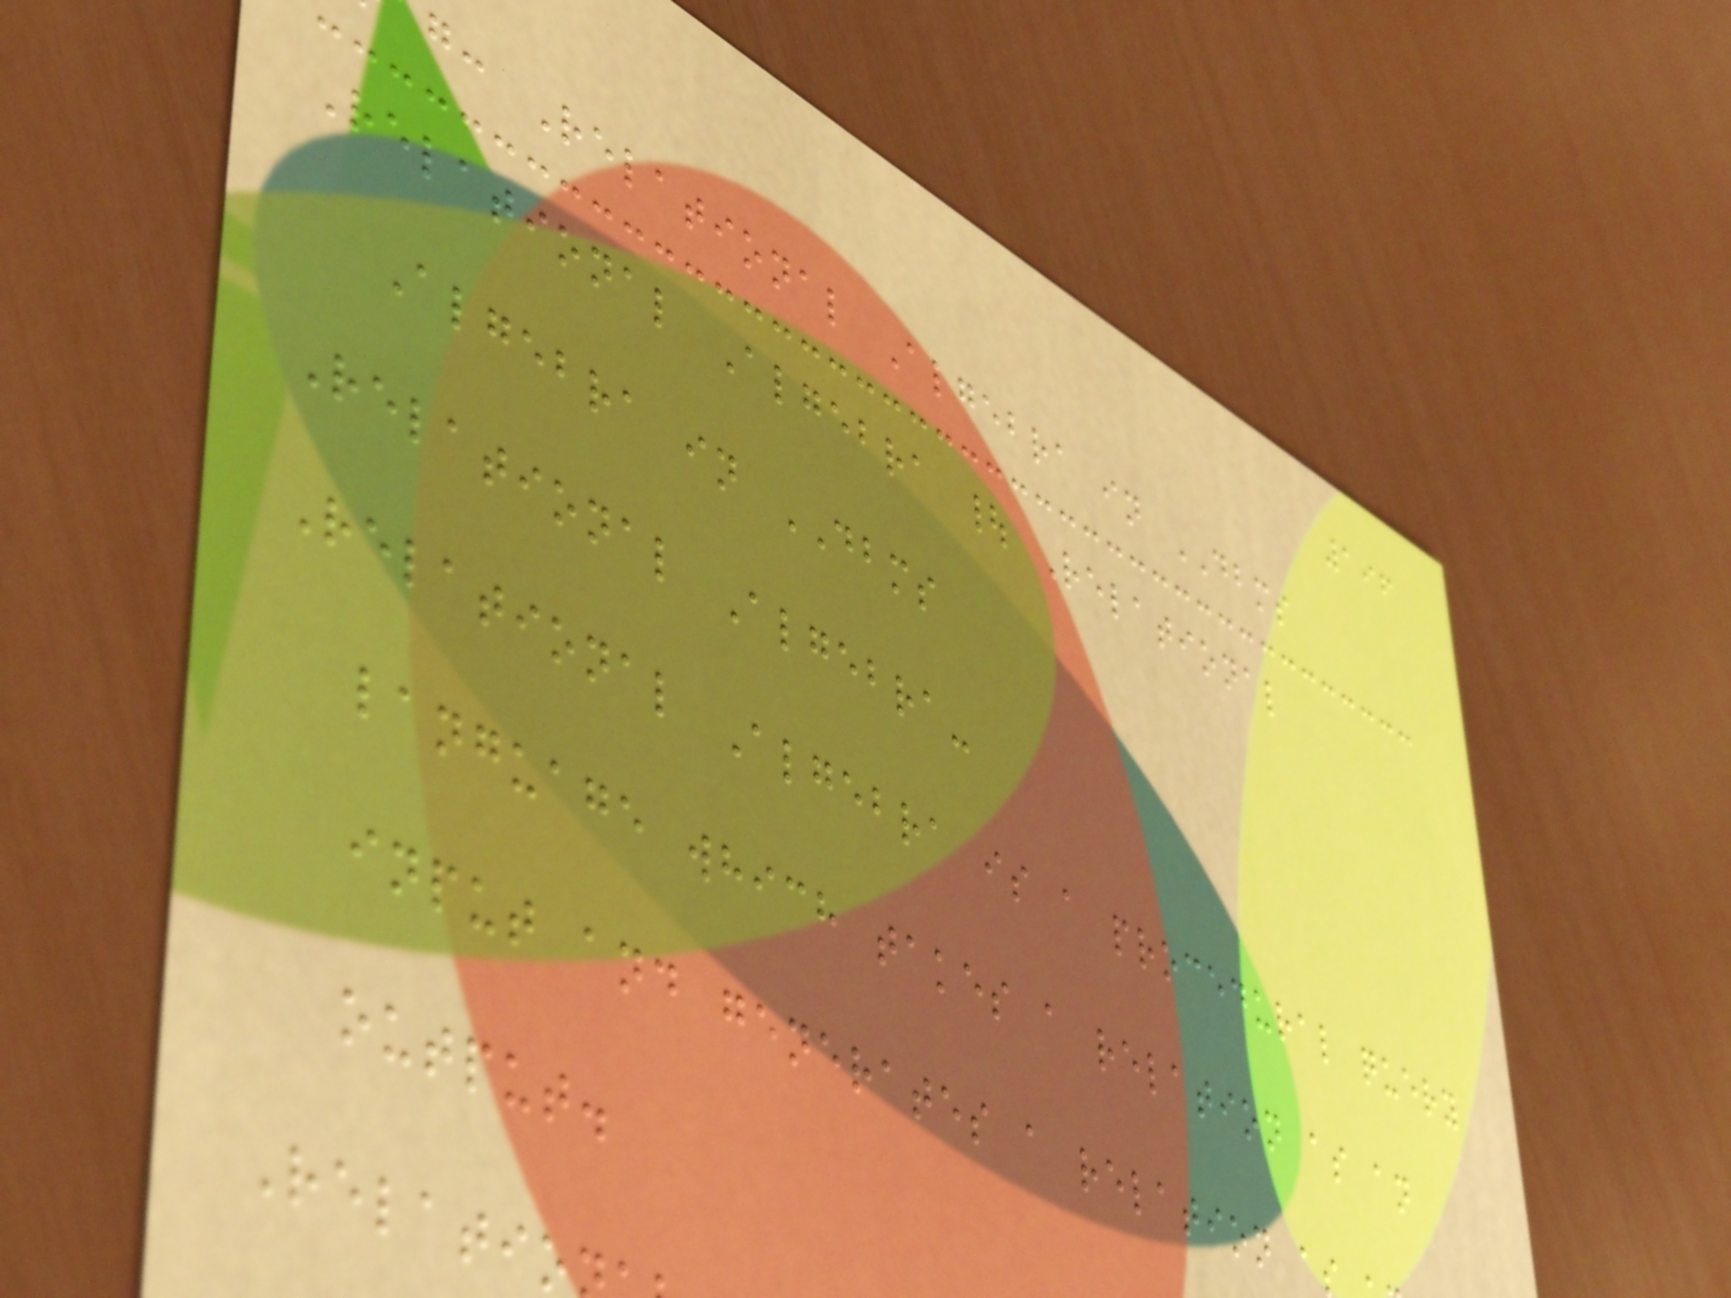196
g: Relational Algebra in DBMS
Relational Algebra | Relational
Algebra in DBMS
Relational Algebra-
Relational Algebra is a procedural query
language which takes a relation as an
input and generates a relation a
output.
Relatio
